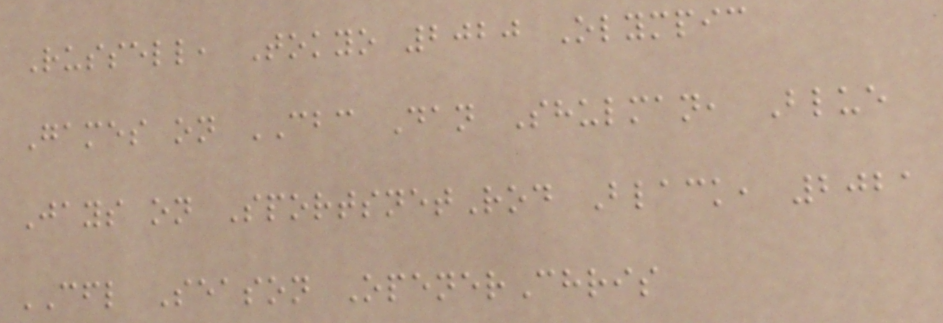Russell, Tokyo 2020 Olympic
Games on CBC Dan Shulman, Blue
Jays on SportsnetRod Black, 2021
CFL Season OpenerChris
